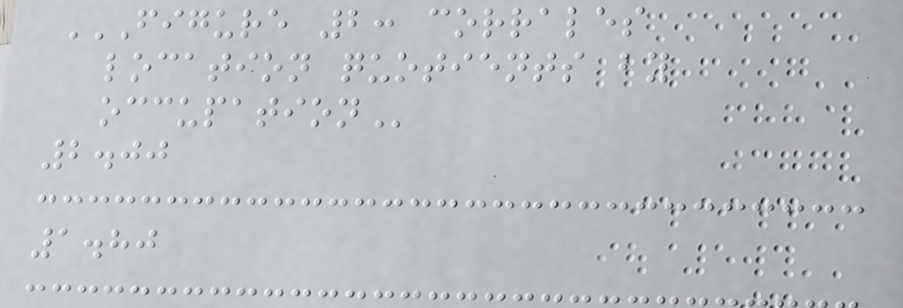FIGURE 2: CORRALES
LOCATION QUOTIENTS BY
OCCUPATION
2.00
1.80
